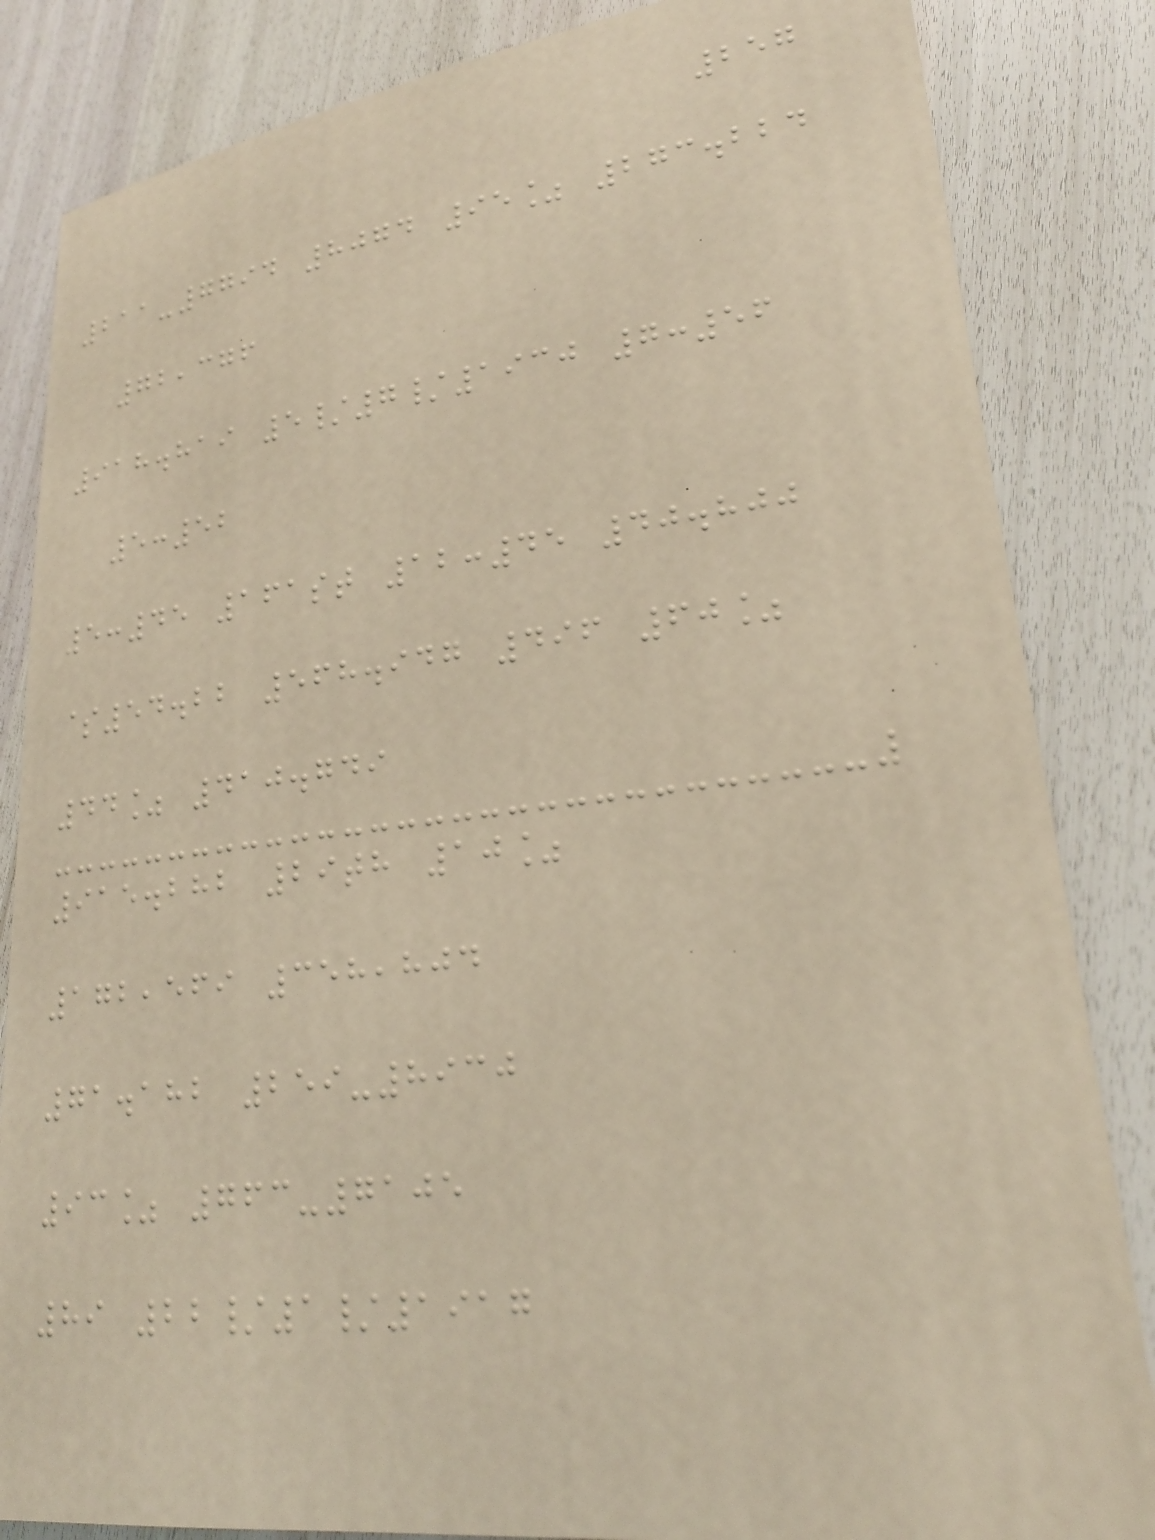257
211-7794 8074 95% 273.224
72,376
918.819 5/7/1930 7:56
5:52
5:45 161st 12:45 40.800
$54.22 568.947 496 60%
44% 410.749
915.282 29th 10%
172,569 358,804
71.182 259-8930
93% 763-7105
89 22/1/1917
